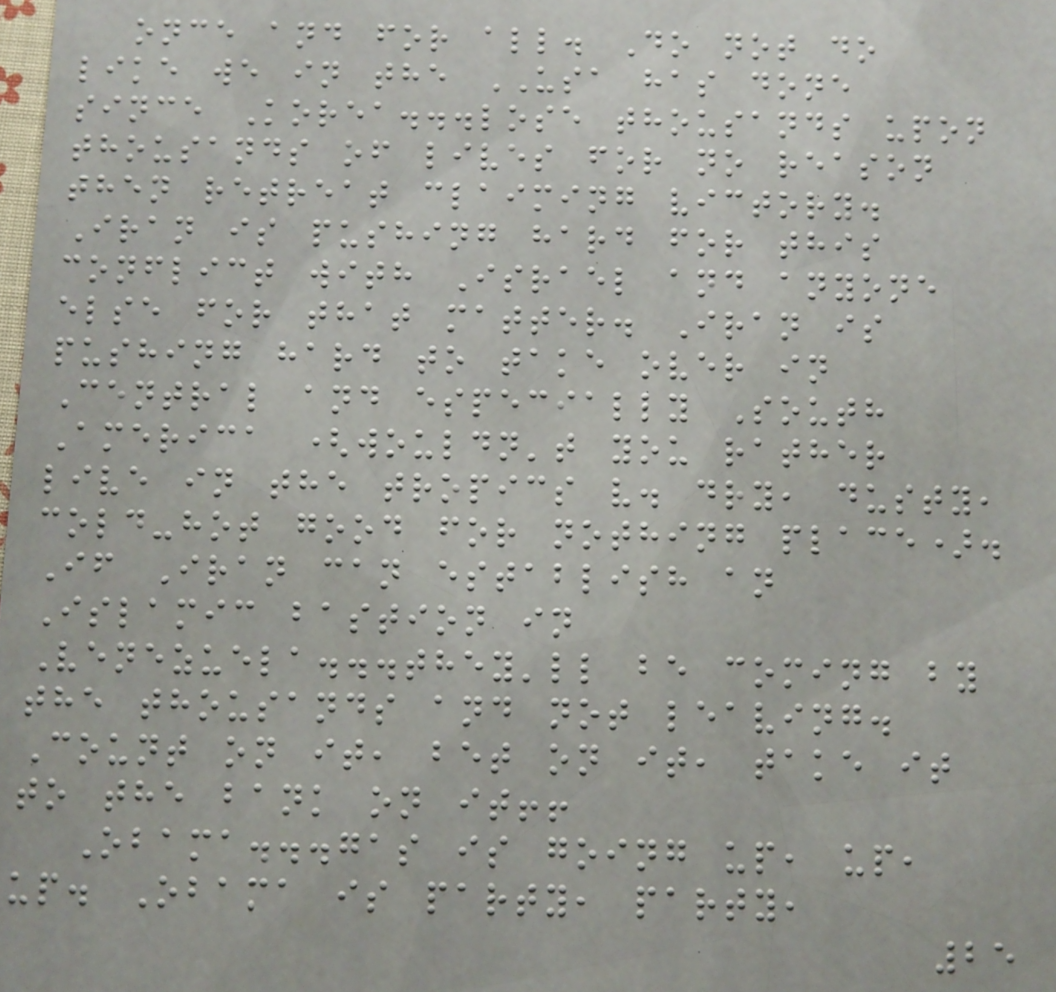once and for all. Do not do
like we in the USA has done
since Korea...lose thousands upon
thousands of lives for no reason
then retreat claiming victory.
Iran is pushing hard for this
conflict with Israel and anyone
else for that matter. Iran is
pushing hard to take over in
Central and especially South
America (wouldn't you rather
live in the tropics v. dry, dusty,
cold-hot good for nothing place).
If Iran can establish an
Islamic bastion in
Venezuela...they'll be coming by
the thousands and not leaving.
Count on it, bet on it, take it
to the bank on it!!
Obama...gas is going up, up,
up. Obama is party, party,
25
